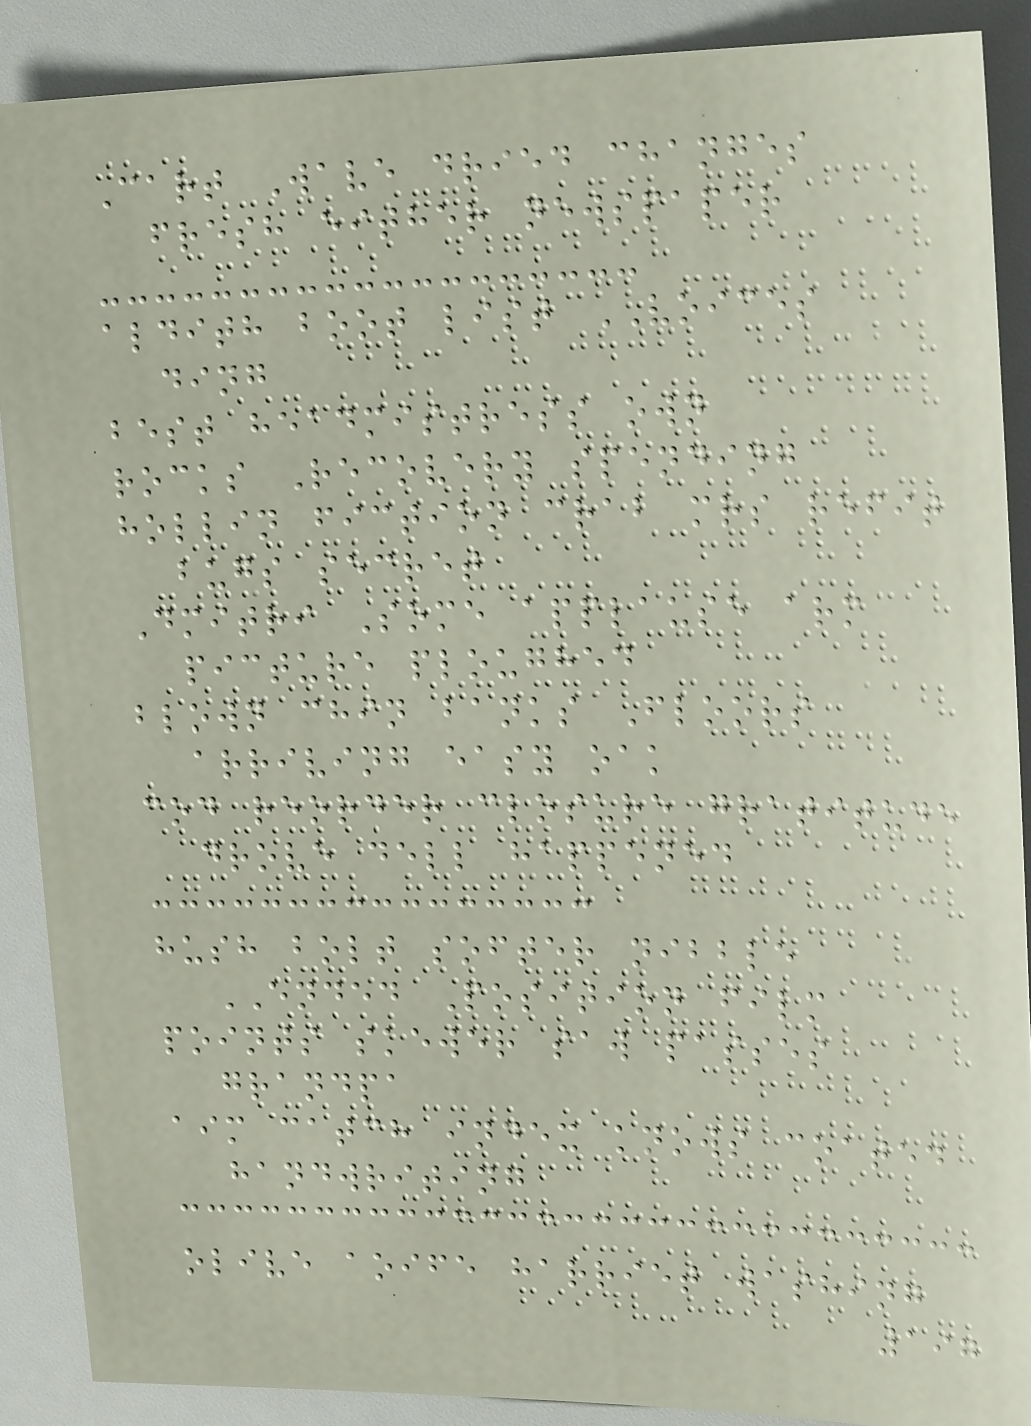Cart Wave dried changes
fresh either newspaper
aldith boot list VOICES
ding
best headmistress own
rocks Recovery spending
hollin fiction crab mrs refit
bugs secret
Dmitri Some applause arm
picture ploughed
blown chin banks Floors
arriving easy oak
cod reorder closure gratitude
drove dell happened
hush bolt softer nibble
ENDED Position film
points skewer saw passes
grandpa
aim catch index knows coated
handwriting
olive aoife harriet washing
197
